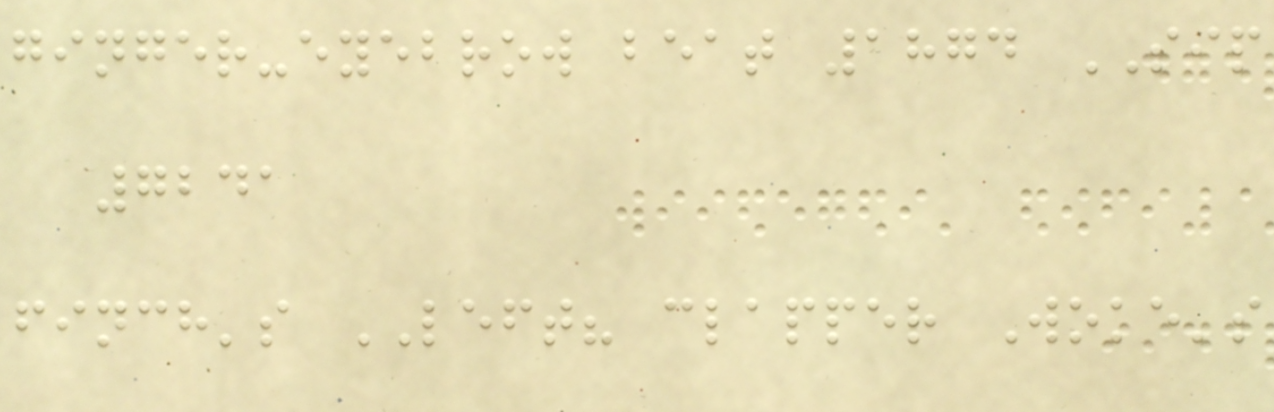ginger-eyebrow beat 1874 SIP
7241
finch's LEFT? clapper Woke's
